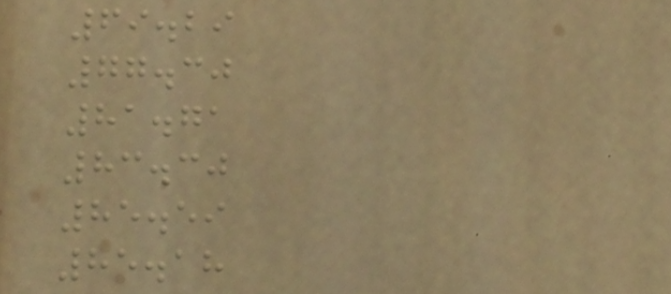69.29
77.30
81.71
83.30
85.59
85.18
